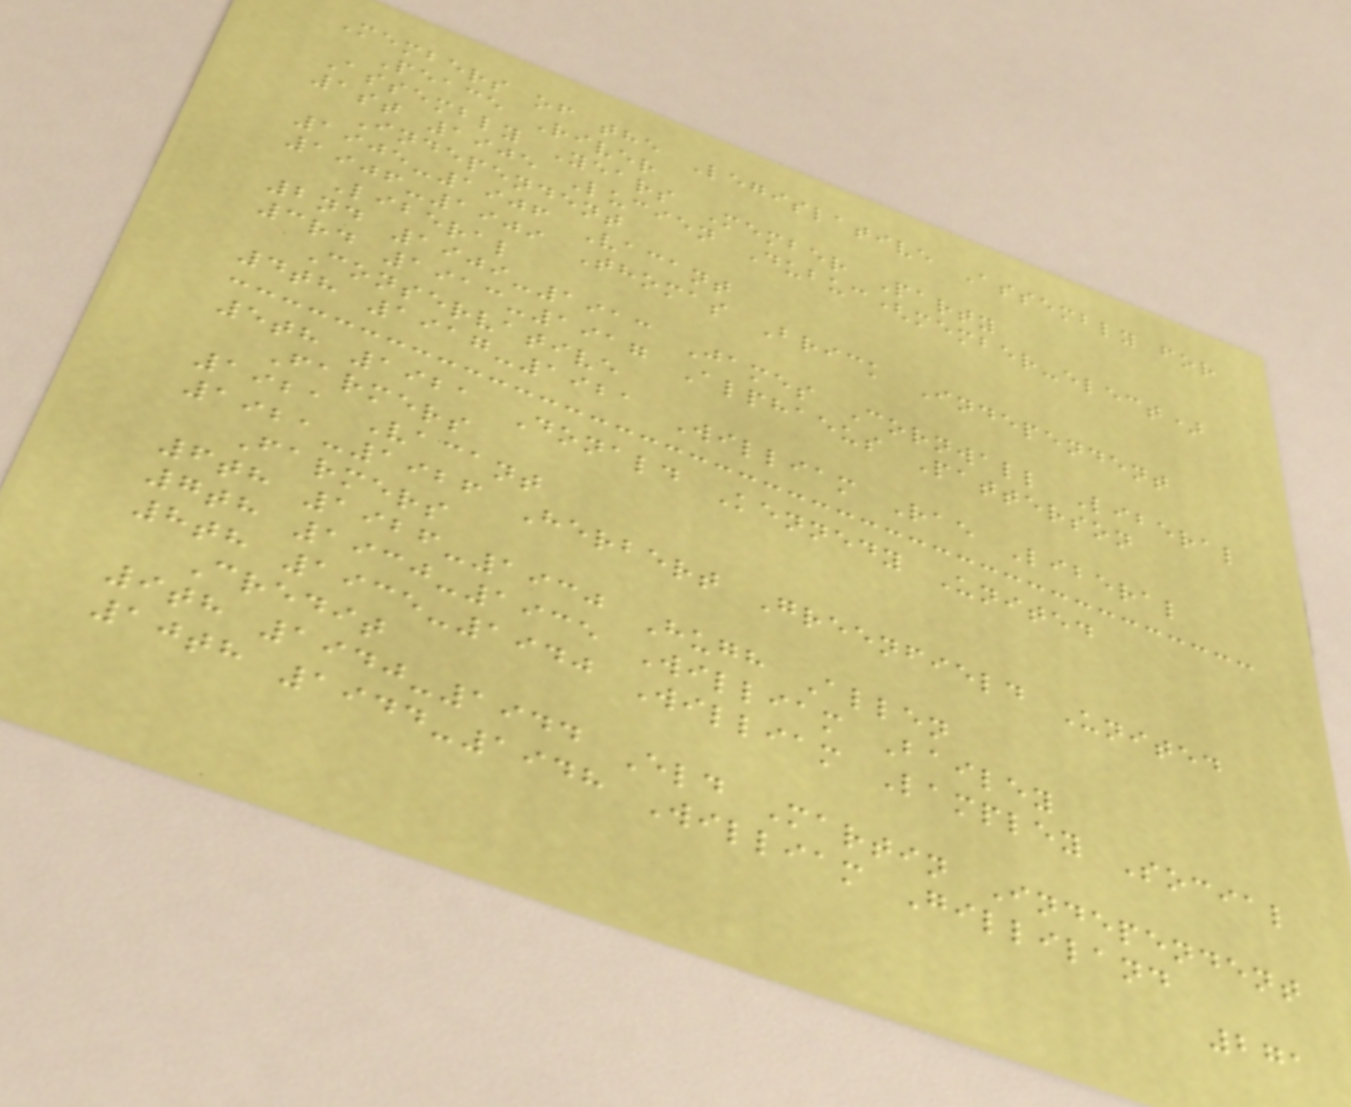Members of the Legislative Assembly for
Peace River
Assembly Years Member Party
1st 1905 Lucien Dubuc(member-elect)
Independent
1905-1906 Vacant
1906-1909 Thomas Brick Independent
Liberal
2nd 1909-1913 James Cornwall Liberal
3rd 1913-1917 Alphaeus Patterson
Conservative
4th 1917-1921 William Rae Liberal
5th 1921 Donald Kennedy United
Farmers
1921 Vacant
1921-1926 Herbert Greenfield United
Farmers
6th 1926-1930 Hugh Allen
7th 1930-1935 William Bailey
8th 1935-1940 William Lampley Social
Credit
9th 1940-1944 Eld Martin Independent
10th 1944-1948 William Gilliland
271
